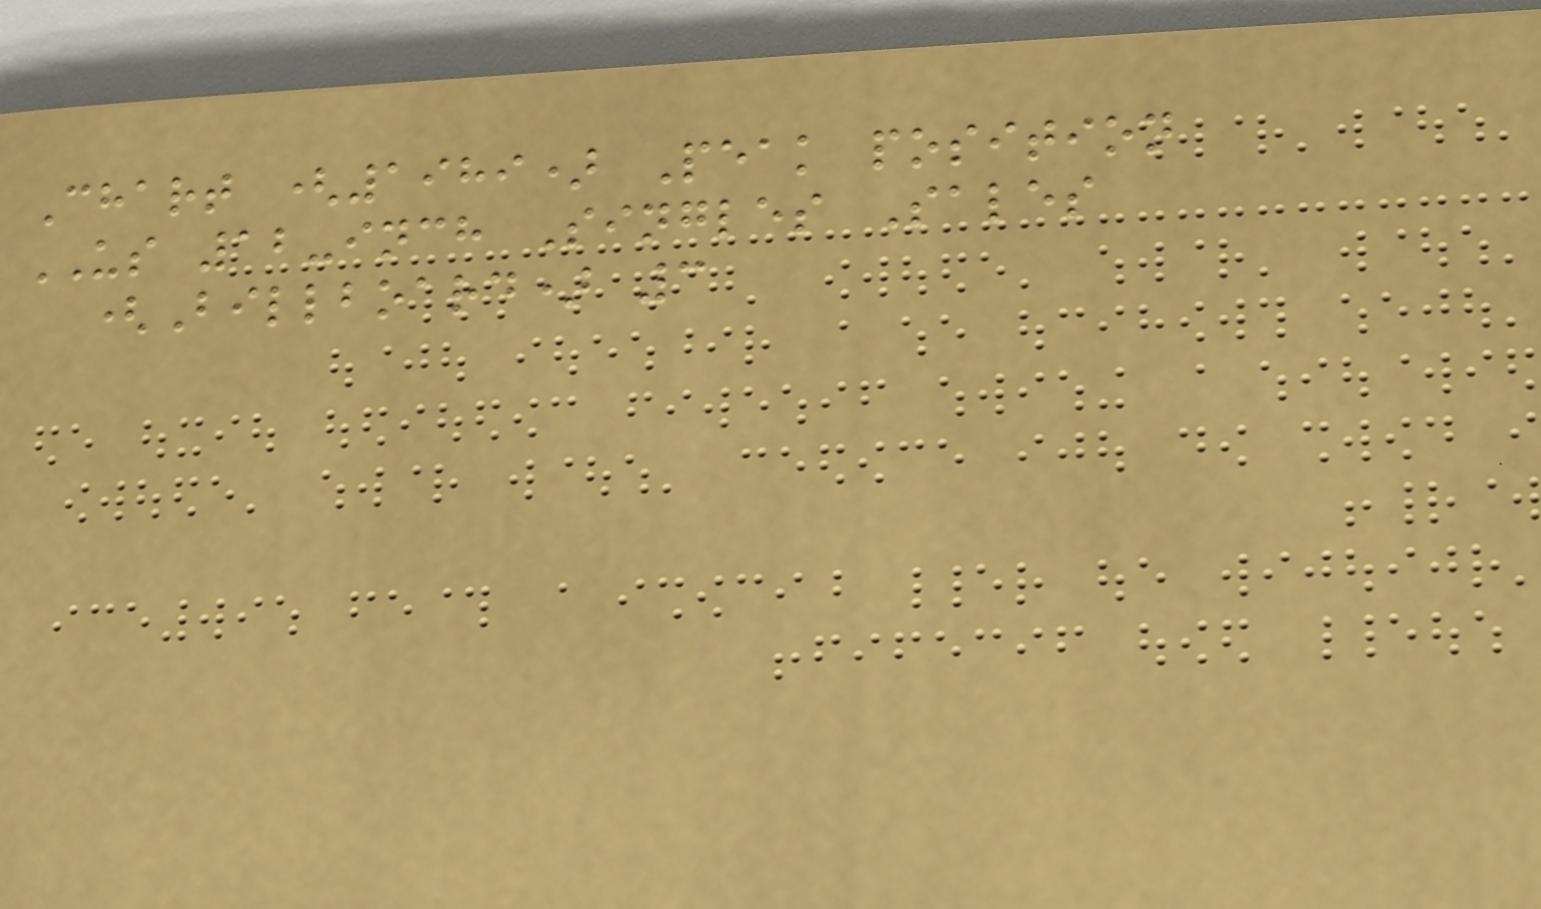Chart (1989) Peak position
US 12-inch Singles Sales
(Billboard) 3
